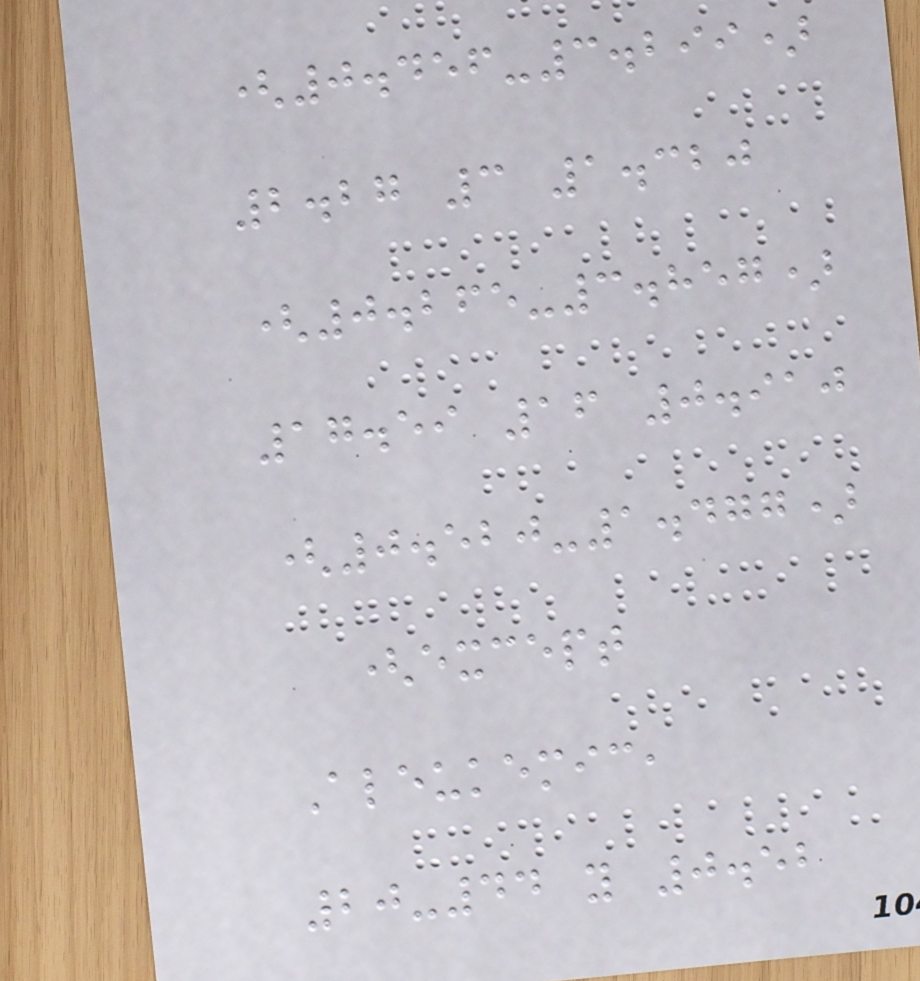(0.456-3.299)
2.27 3 1.320
(0.265-3.857)
17.59 16 0.910
(0.520-1.477)
(except
Aleukemic,
20-44 y 0.52
